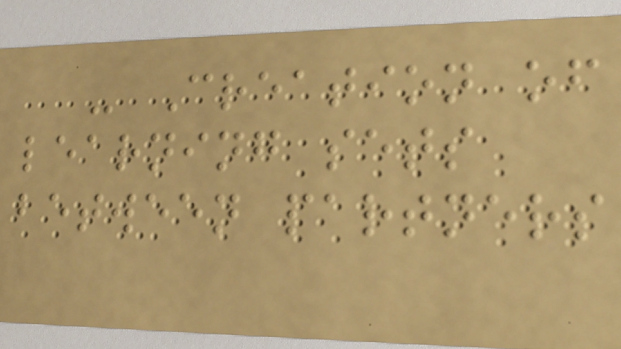- Creation of
learning sets
between partners
